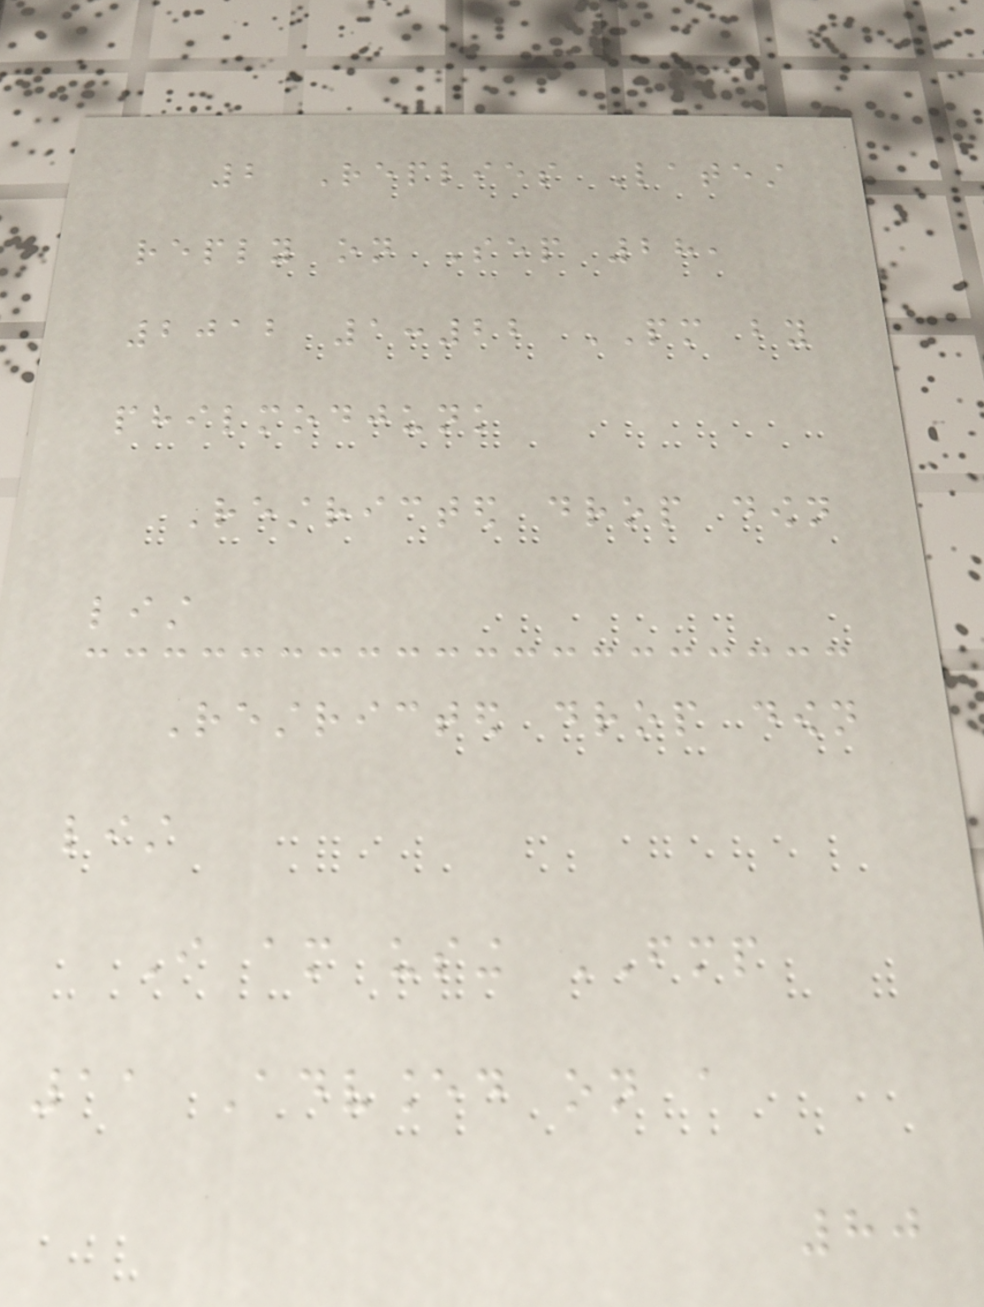2 Replies Latest
reply on Sep 28,
2012 1:22 PM by
philmodjunk
Restricted drop down
list
Restricted drop down
list
I am using FMP
11 Advanced on a
80
